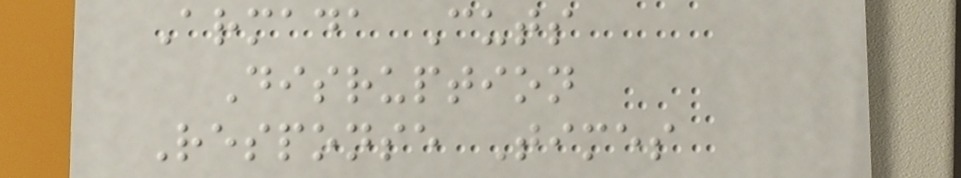Armada Cuts
Disruption
Response Times
